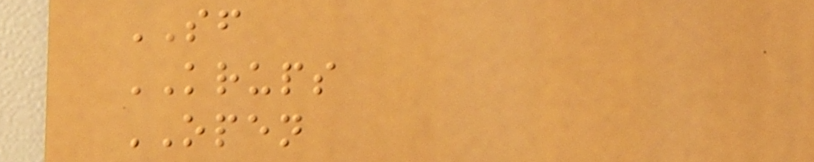SF
KRUPS
OPEN
